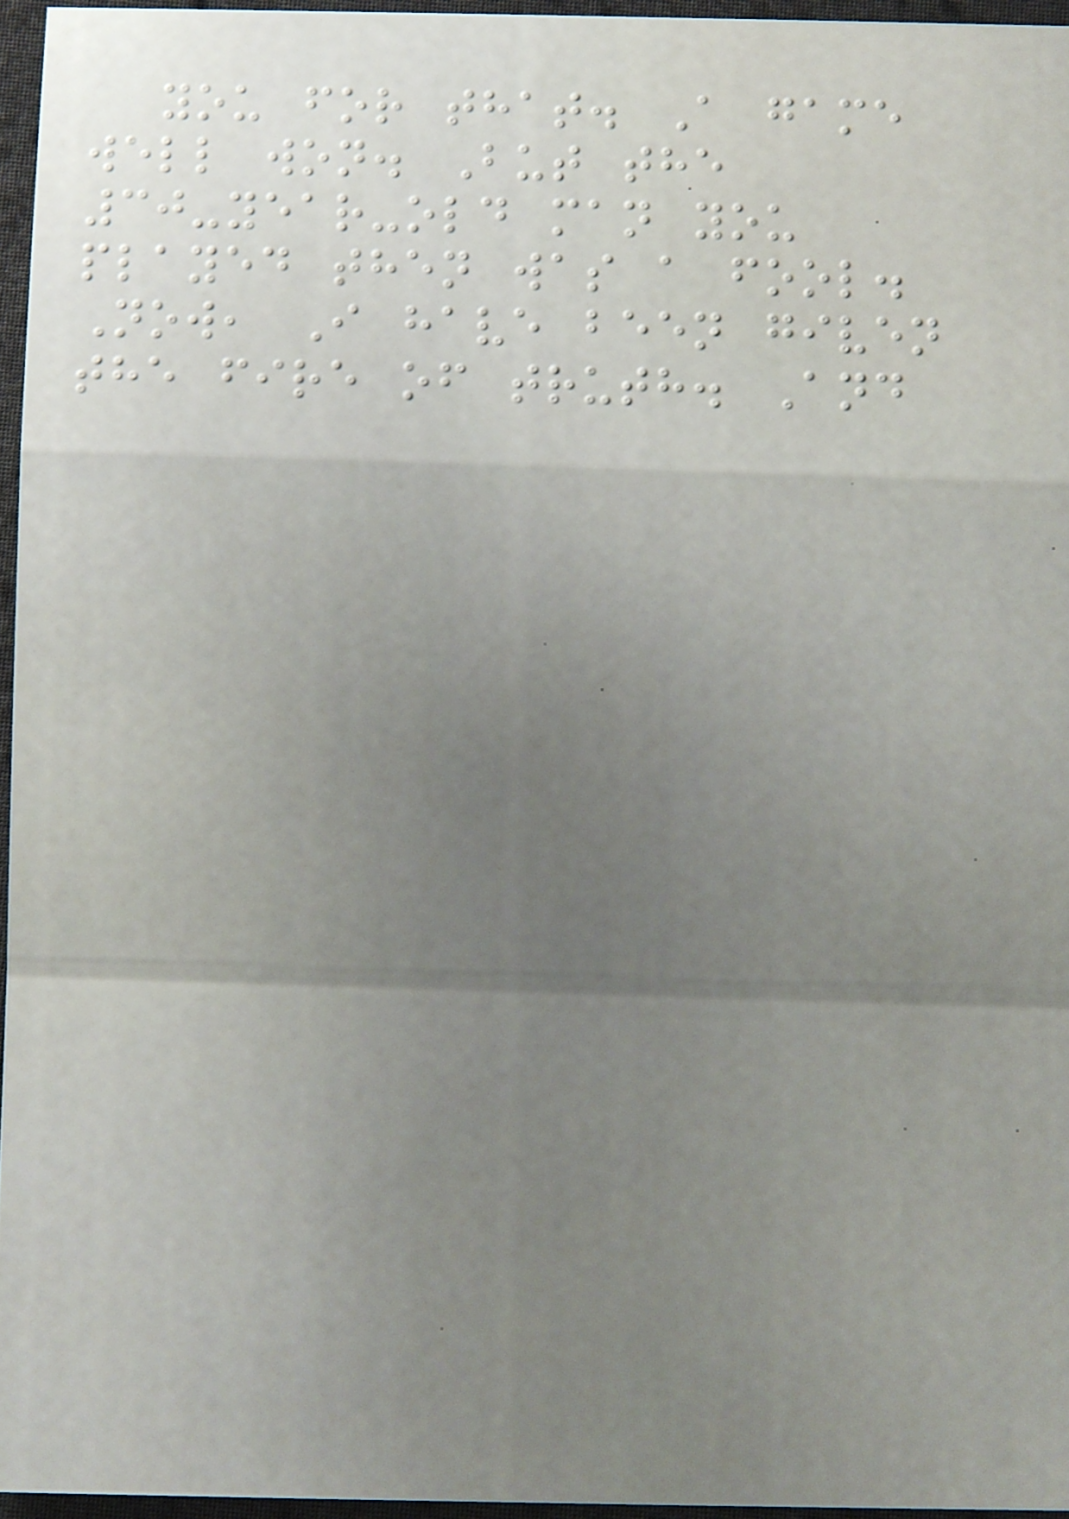you for that. A game
well won. But the
30-year-old man you
played then was a fool.
Now, I have been given
the fire of truth. And
